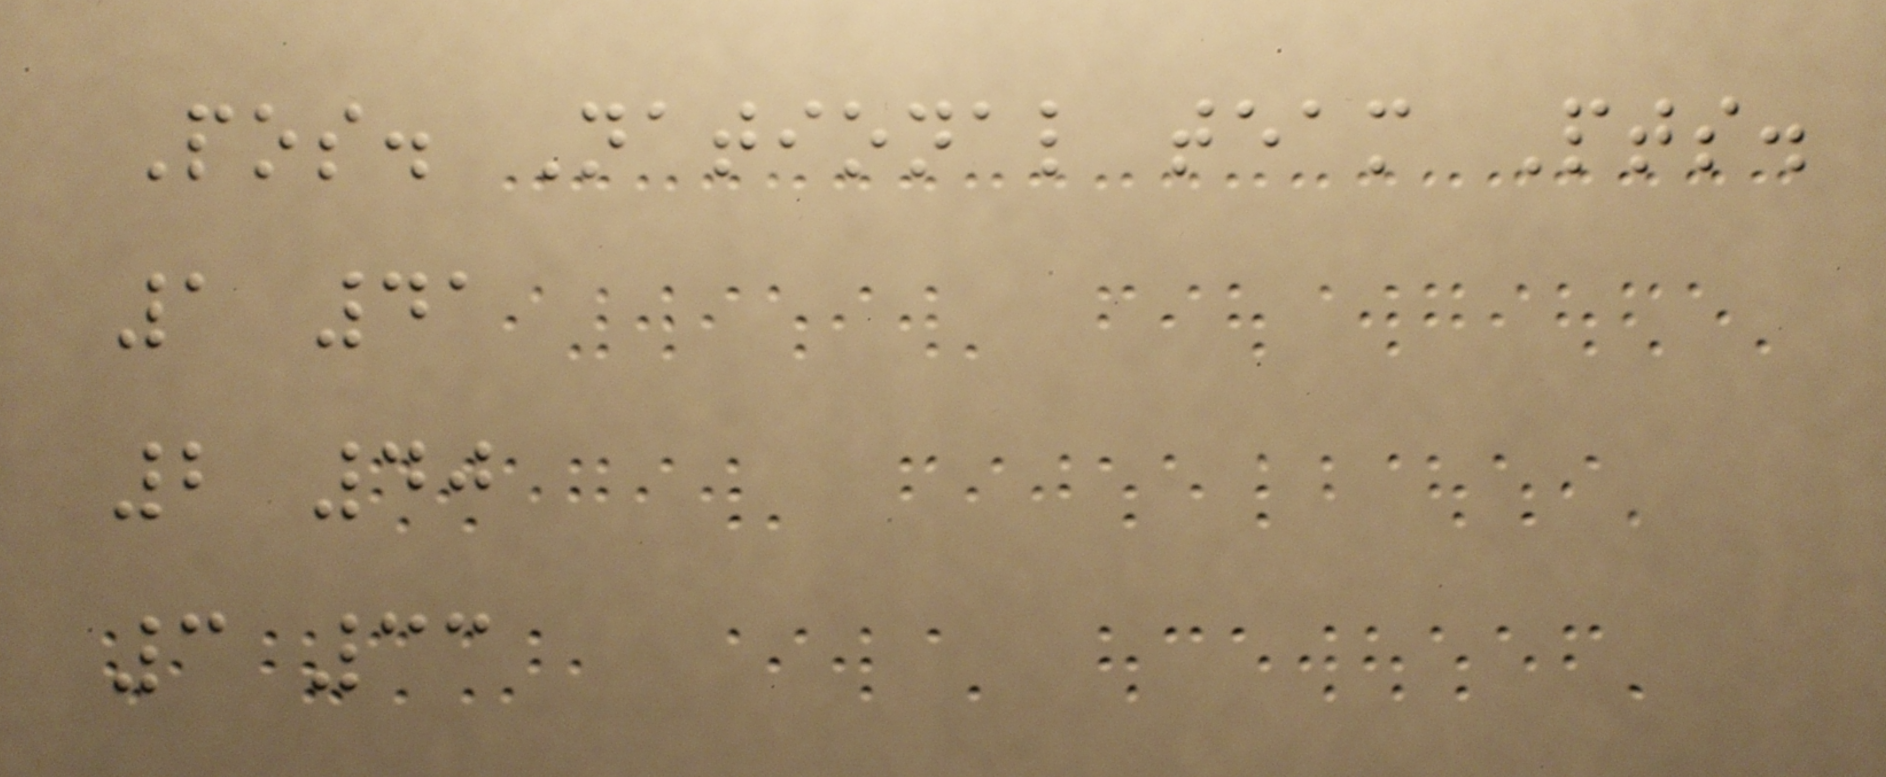Pos. National team Pts.
1 41
2 40
3 33
